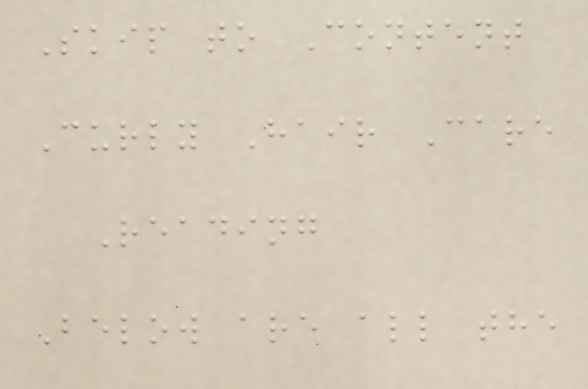Skip to Content
Curly Hair Care
Reading
Below are all the
